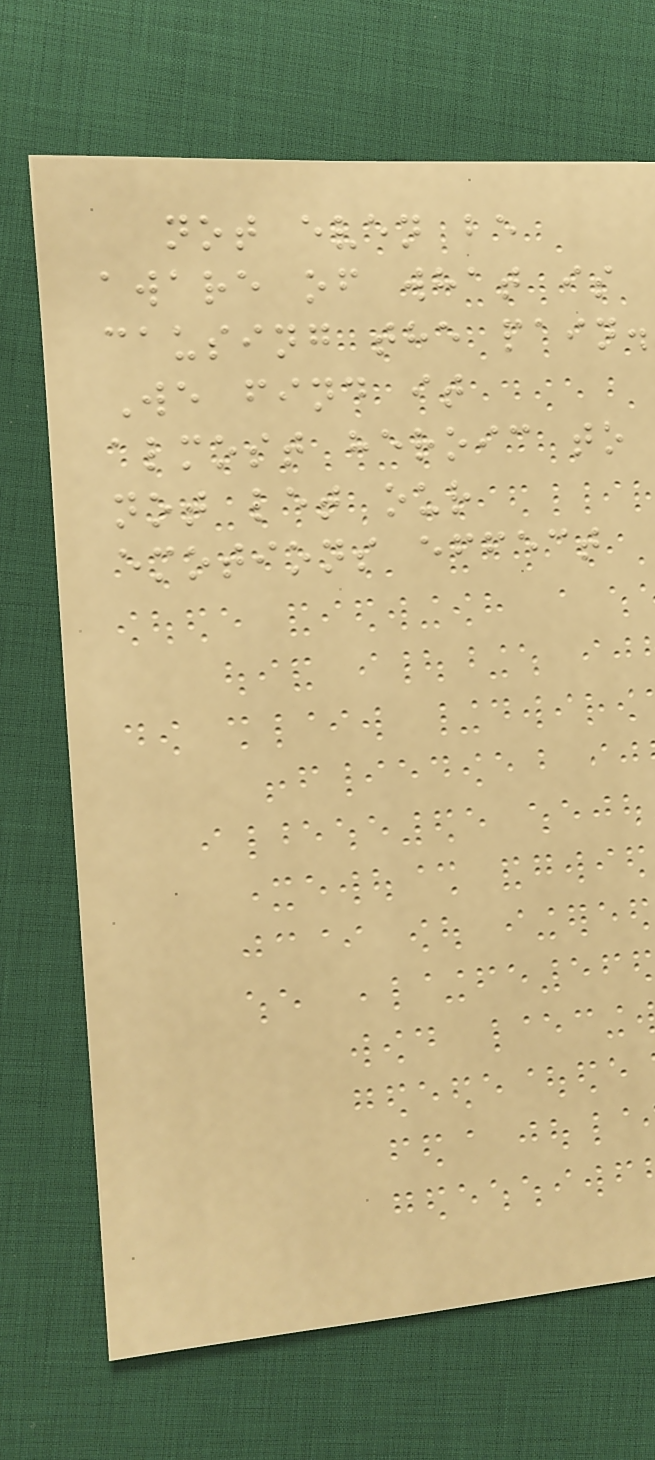not even be
aware of what is
causing the pain.
We find it
almost heroic to
not let our
emotions effect
